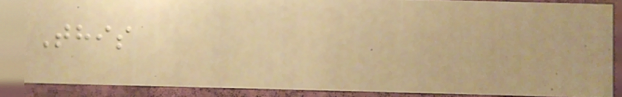This
